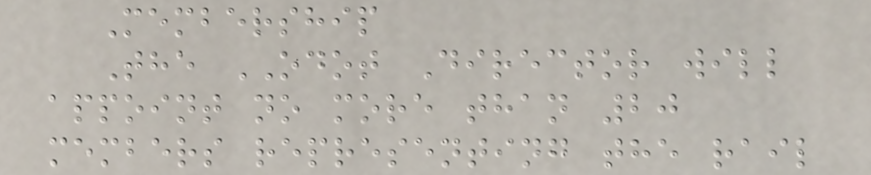Membership
The ODOT Director will
appoint no more than 20
members representing the rail
